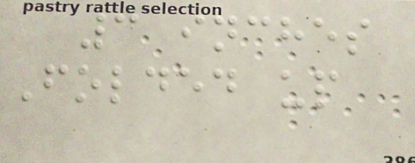3 inches
Folded up
